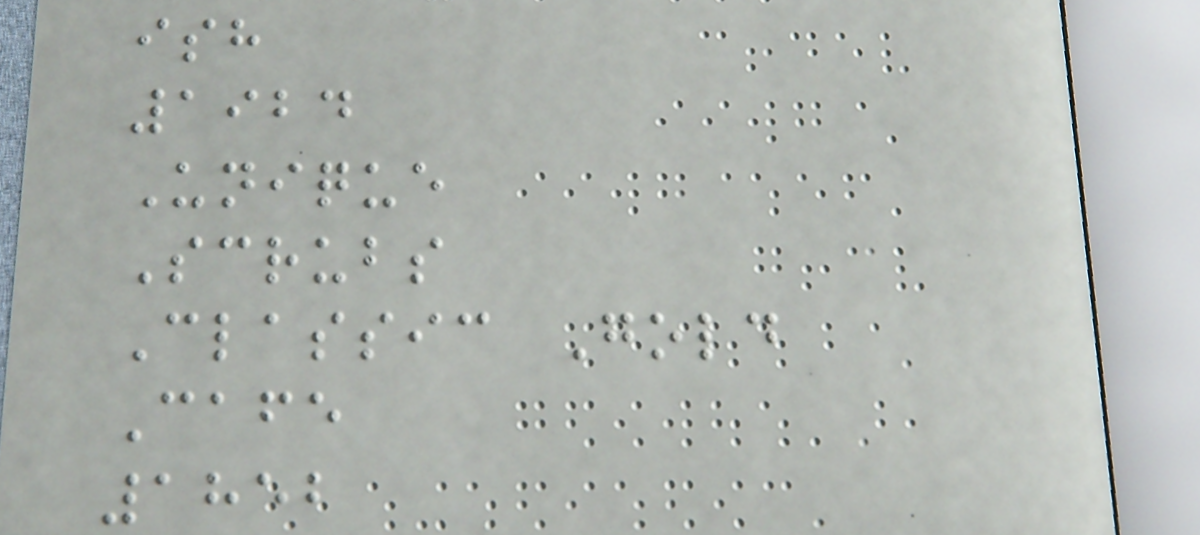ish
1924
Unique
Scrubs
Classic Gold
Cafe
1852
